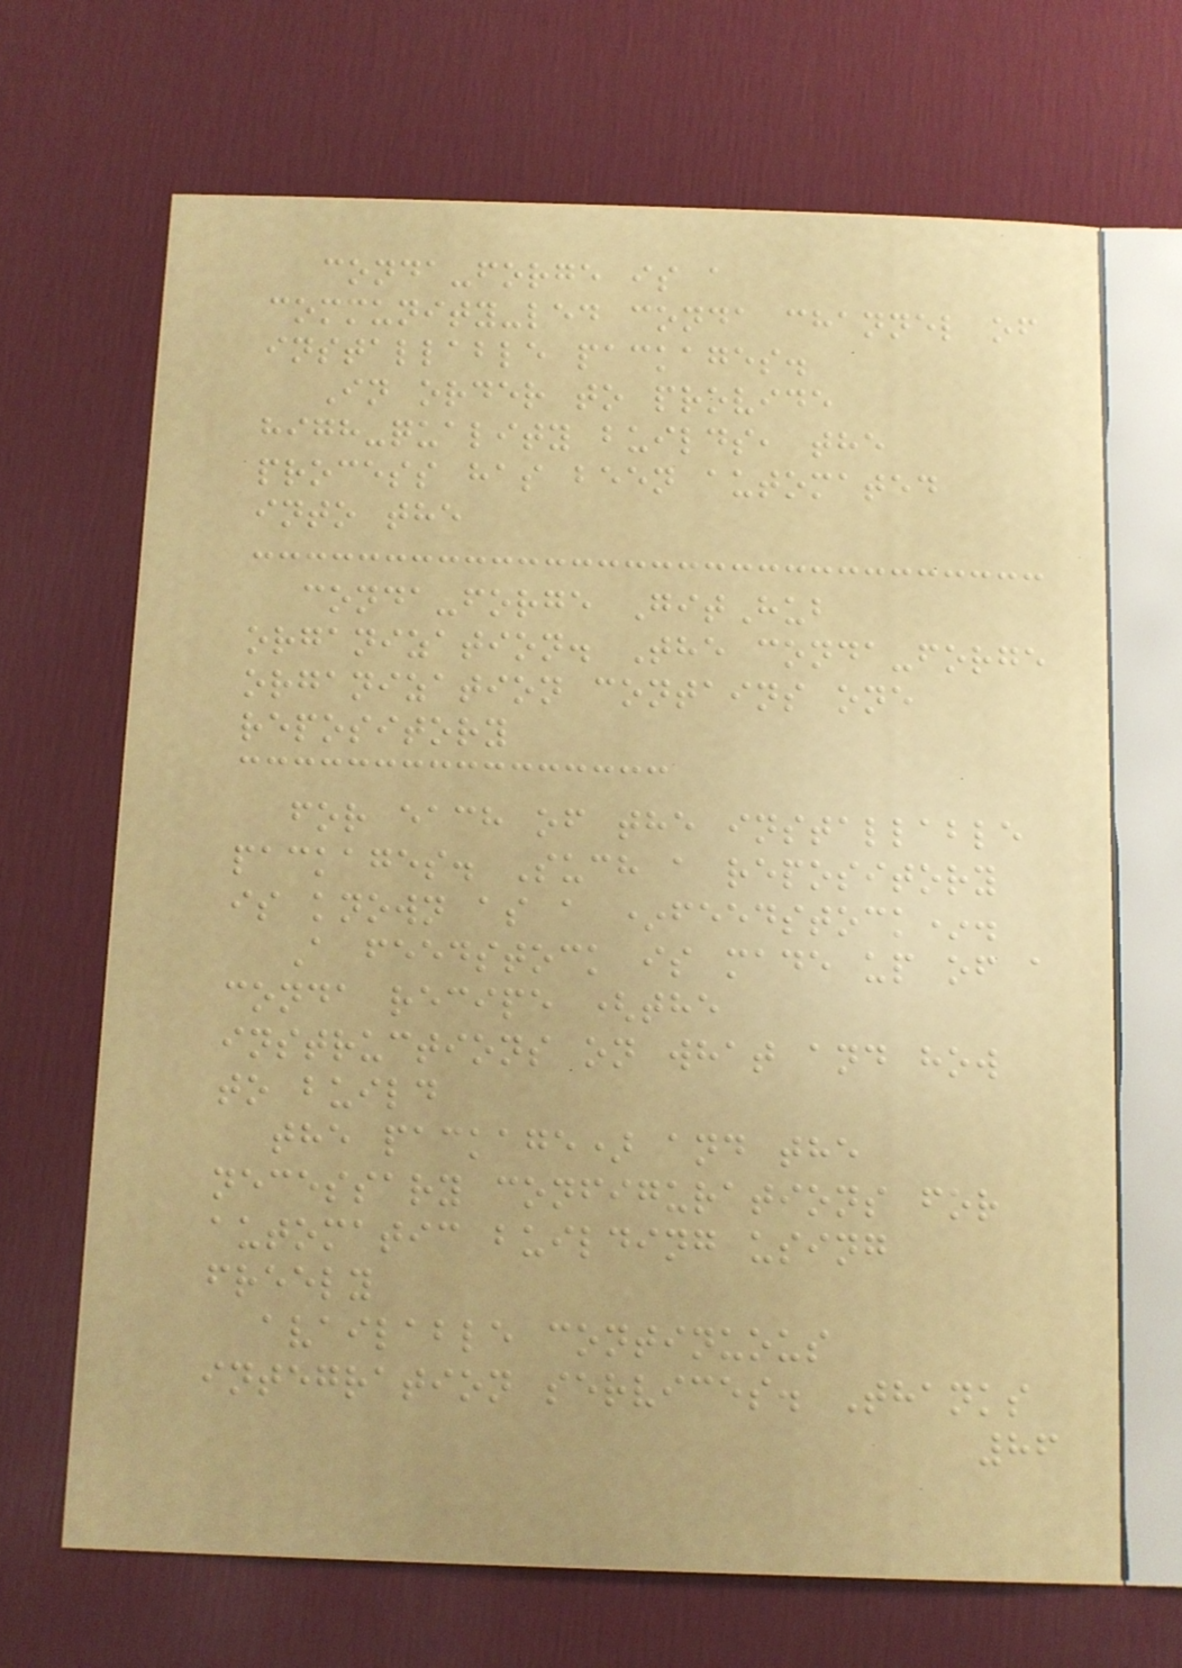conda-forge is a
community-led conda channel of
installable packages.
In order to provide
high-quality builds, the
process has been automated
into the
conda-forge GitHub
organization. The conda-forge
organization contains one
repository
for each of the installable
packages. Such a repository
is known as a *feedstock*.
A feedstock is made up of a
conda recipe (the
instructions on what and how
to build
the package) and the
necessary configurations for
automatic building using
freely
available continuous
integration services. Thanks
86
